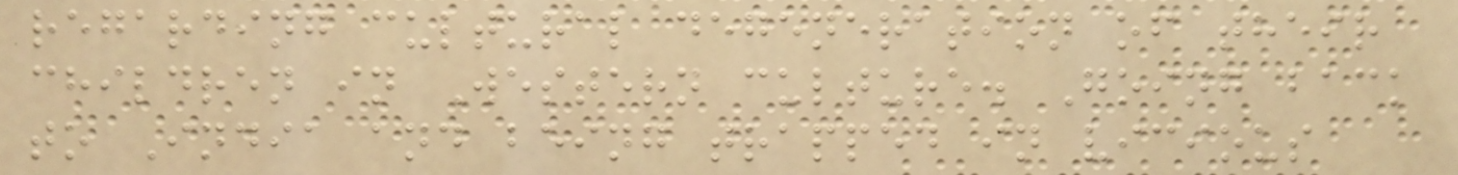regarding cultural degeneration of their
children in Western culture. Going back
to India and being trapped in vicious
